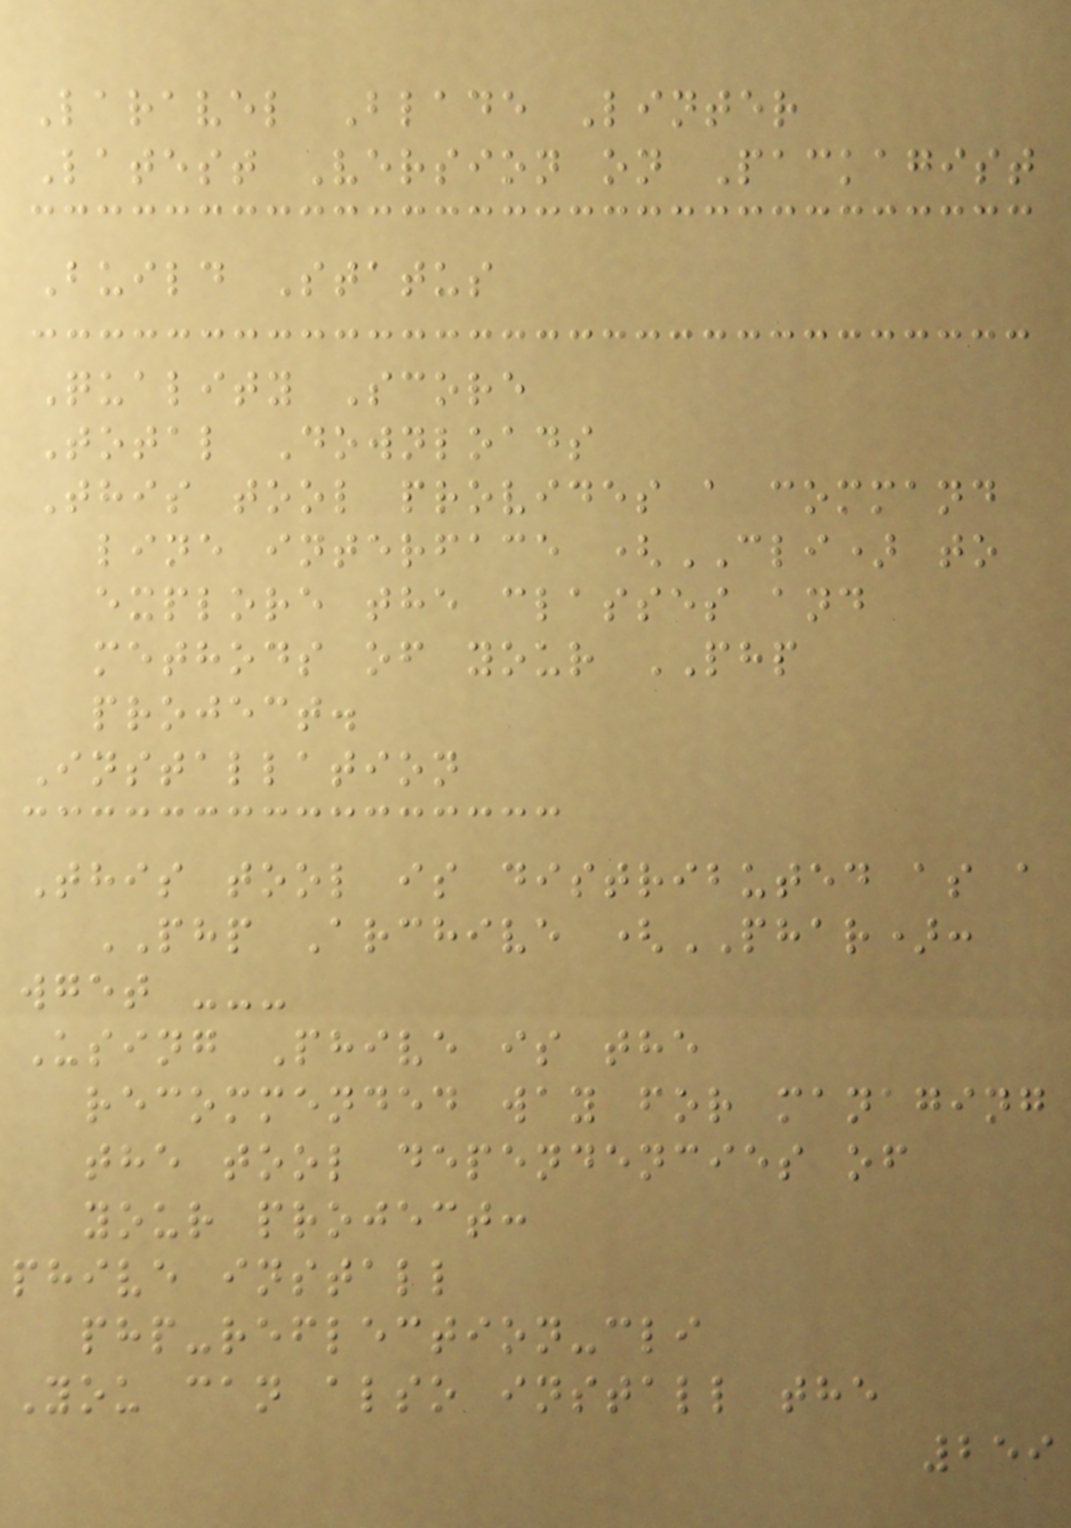Laravel Blade Linter
Latest Version on Packagist
Build Status
Quality Score
Total Downloads
This tool provides a command
line interface (CLI) to
explore the classes and
methods of your PHP
project.
Installation
This tool is distributed as a
PHP Archive (PHAR):
wget ---
Using Phive is the
recommended way for managing
the tool dependencies of
your project:
phive install
php-reflection-cli
You can also install the
259
